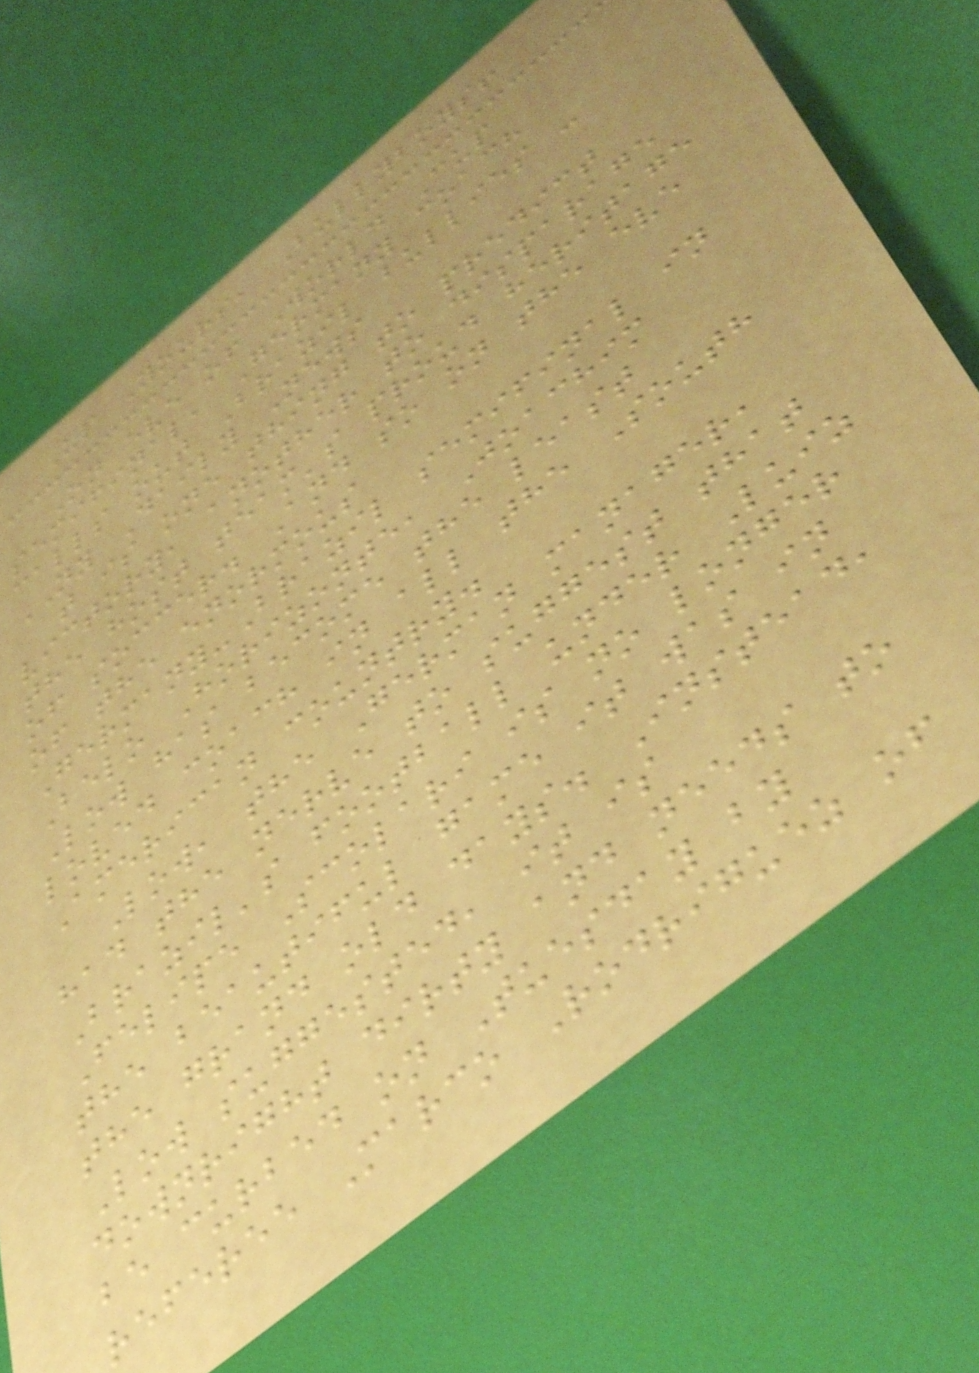Up Yours, Bullyboys!
On eve of World Cup
semifinal, Germany coach
calls out Brazil bullies -
NY Daily News
t is one thing to predict
victory, another to disparage
the host team's proud heritage
of soccer. And so on the eve
of the enormous
Germany-Brazil semifinal in
Belo Horizonte, Joachim
Low has become the least
loved coach in all the South
American country.
Low, the German manager,
had the nerve to suggest that
Brazil's football under Luiz
Felipe Scolari is no longer
the beautiful game it was in
the grand old days. Instead,
Low suggested, it is
downright dirty and needs to
be curbed on Tuesday by
referee Marco Rodriguez of
